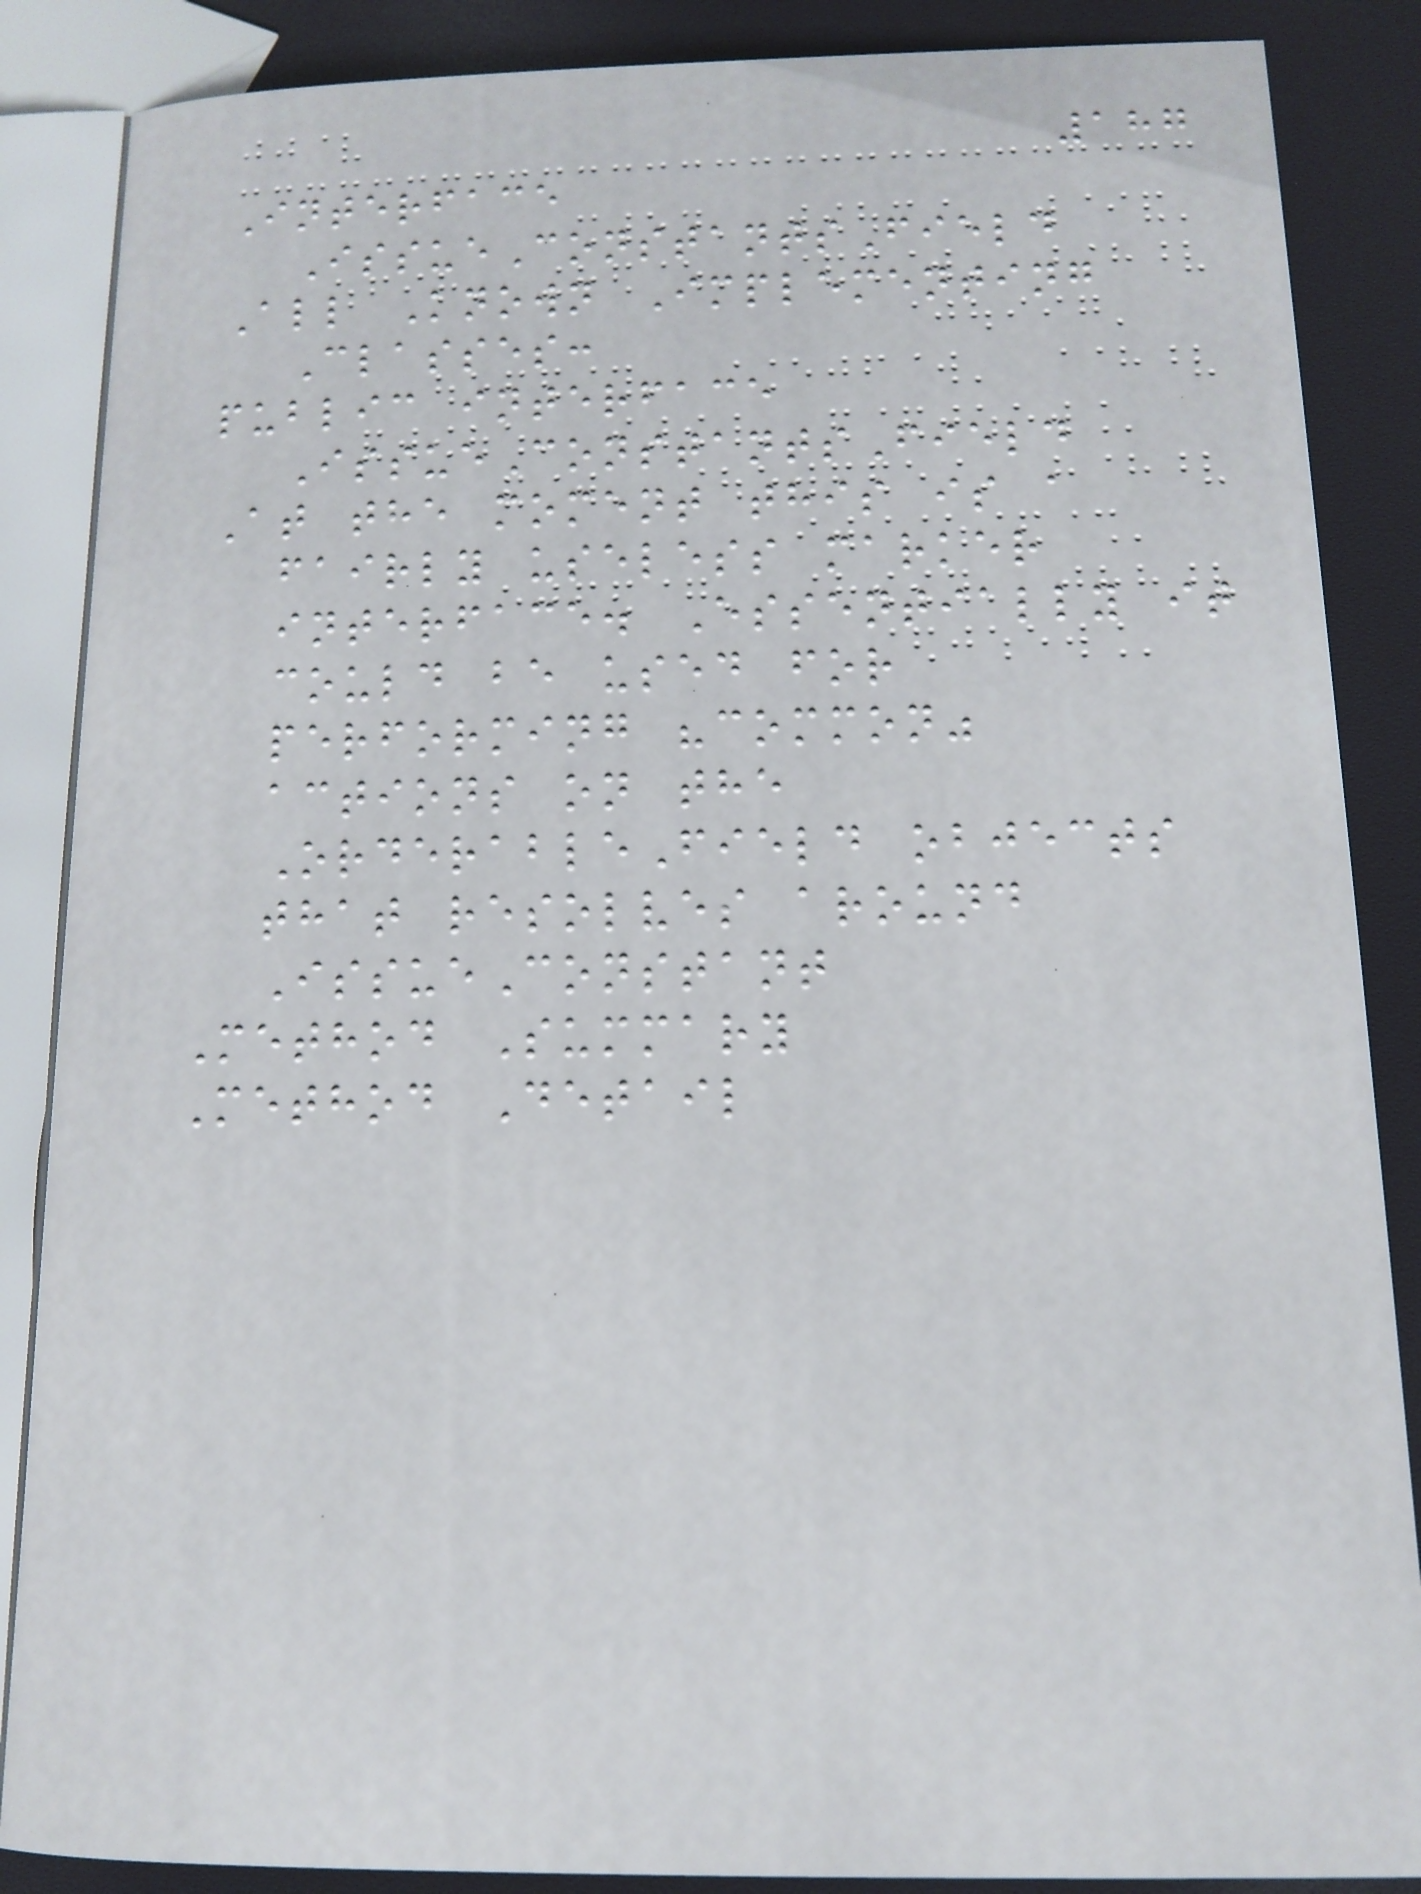187
Interface
IssueConstantsField
All Known Implementing
Classes:
public interface
IssueConstantsField
At the moment this is a
fairly useless marker
interface. Essentially it
could be used for
performing "common"
actions on the
OrderableField objects
that resolves around
IssueConstant
Method Summary
Method Detail
